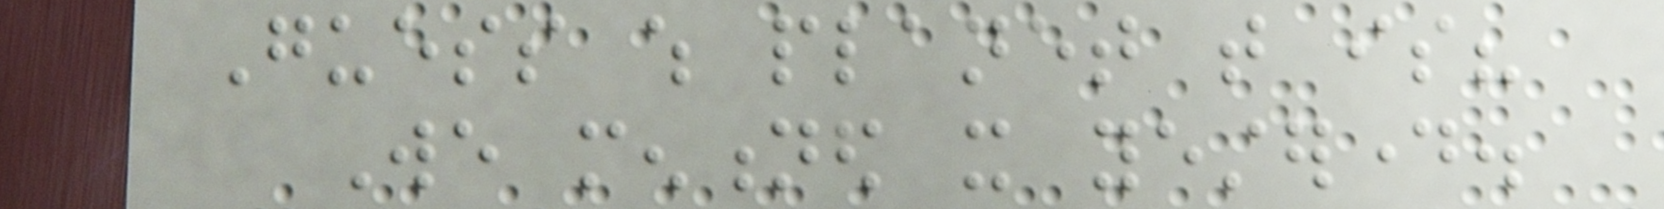Guess which planet that is?
We mentioned it yesterday.
